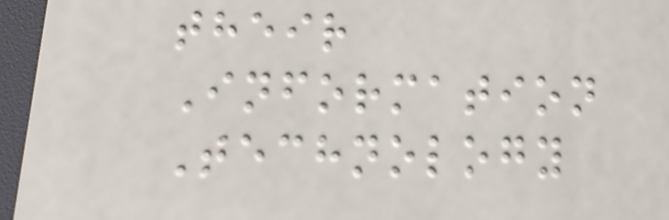their
Information
Technology
